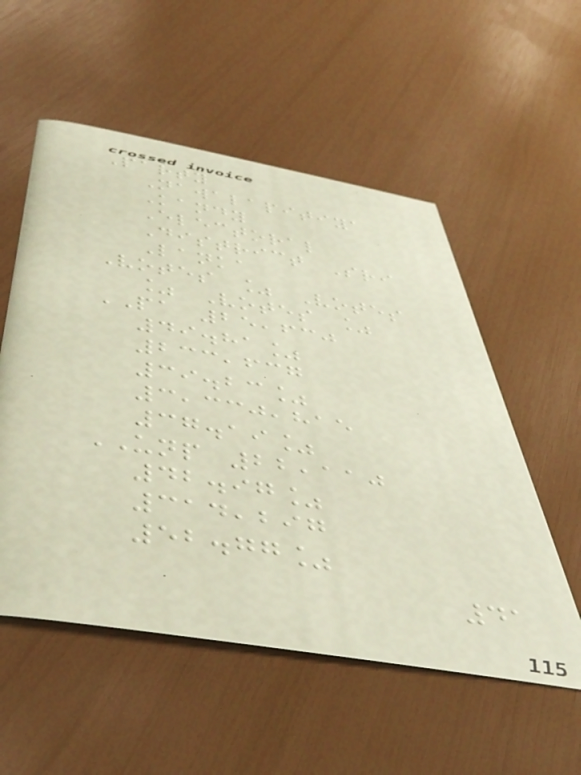Party
Nawalapitiya
Kandy
Electoral
District Sri
Lanka
Votes % Votes
% Votes %
PA 25,630
49.81%
233,637
39.23%
3,330,815
37.19%
UNP 22,110
42.97%
314,297
52.77%
41
